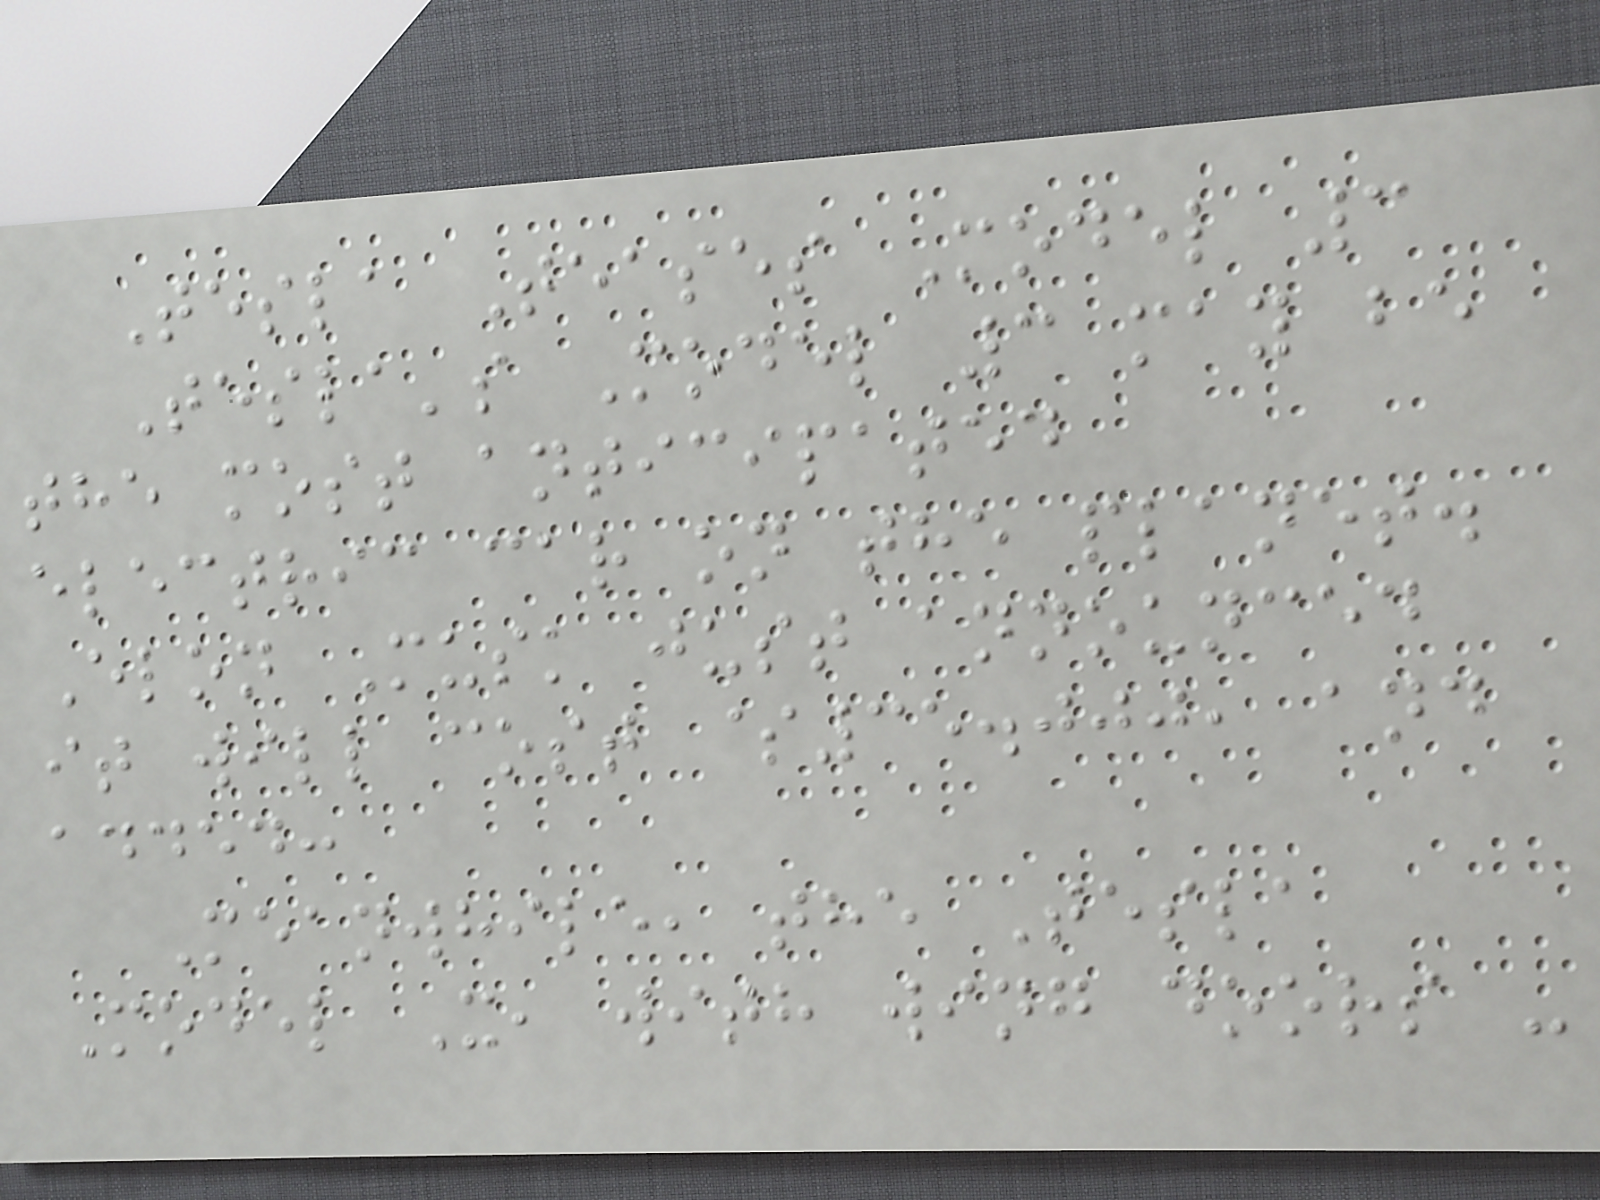Tesla Teases Model 3
Tesla's Model 3 may be
the most anticipated
electric car on the planet.
Elon Musk just announced
it will cost $35.000, and
added:
Meanwhile, the Tesla
Model X, with wing doors -
